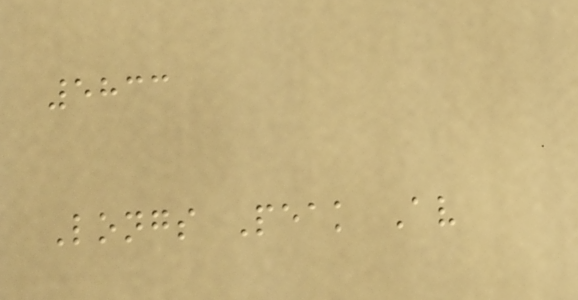5833
Longs Peak Av
